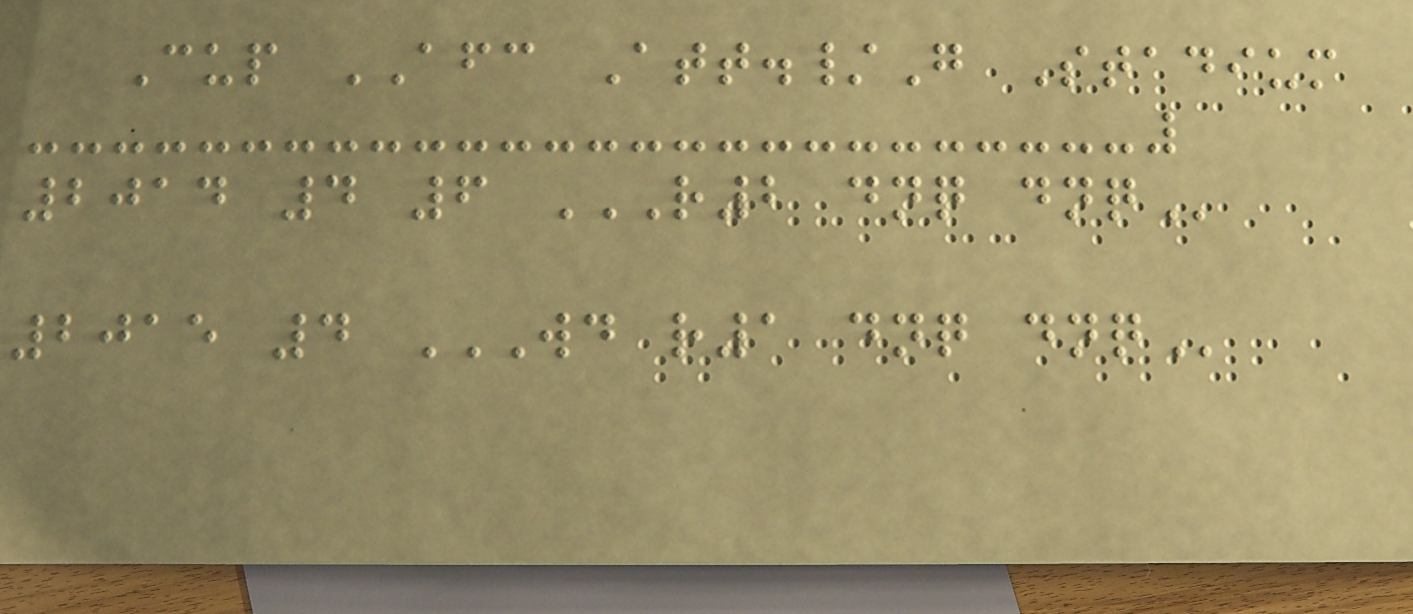Cup AFC Att./G Stadium
2014 4 6 R2 DNQ DNQ
2015 4 WD R1 DNQ DNQ
